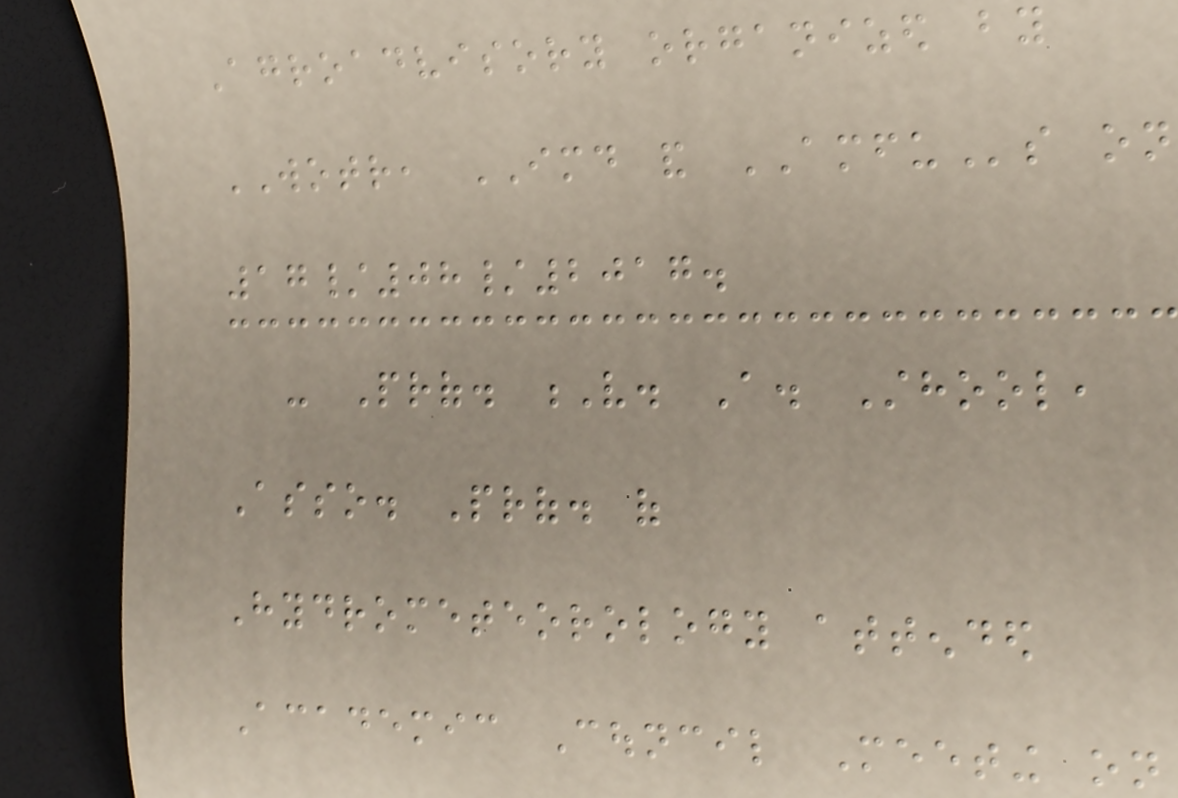Agroadvisory organized by
WOTR, IMD and AMFUs on
17/08/2017.
- Prof. V. A. Sthool,
Asso. Prof. of
Hydrometeorology attended
Academic Council Meeting on
